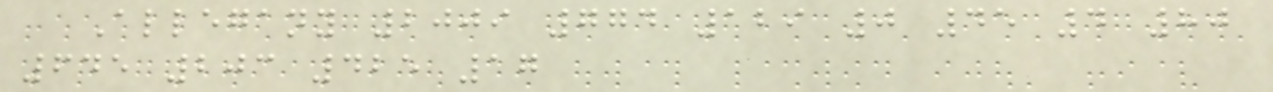Allegany 2009 774 129 0 45 4 80
645 203 425 17
